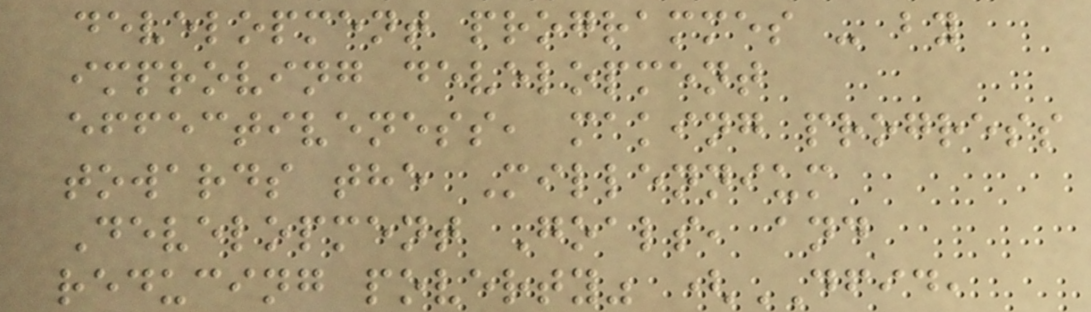development programmes - by
improving development
effectiveness, making progress
towards the Millennium
Development Goals, and
reducing poverty" (DFID,
